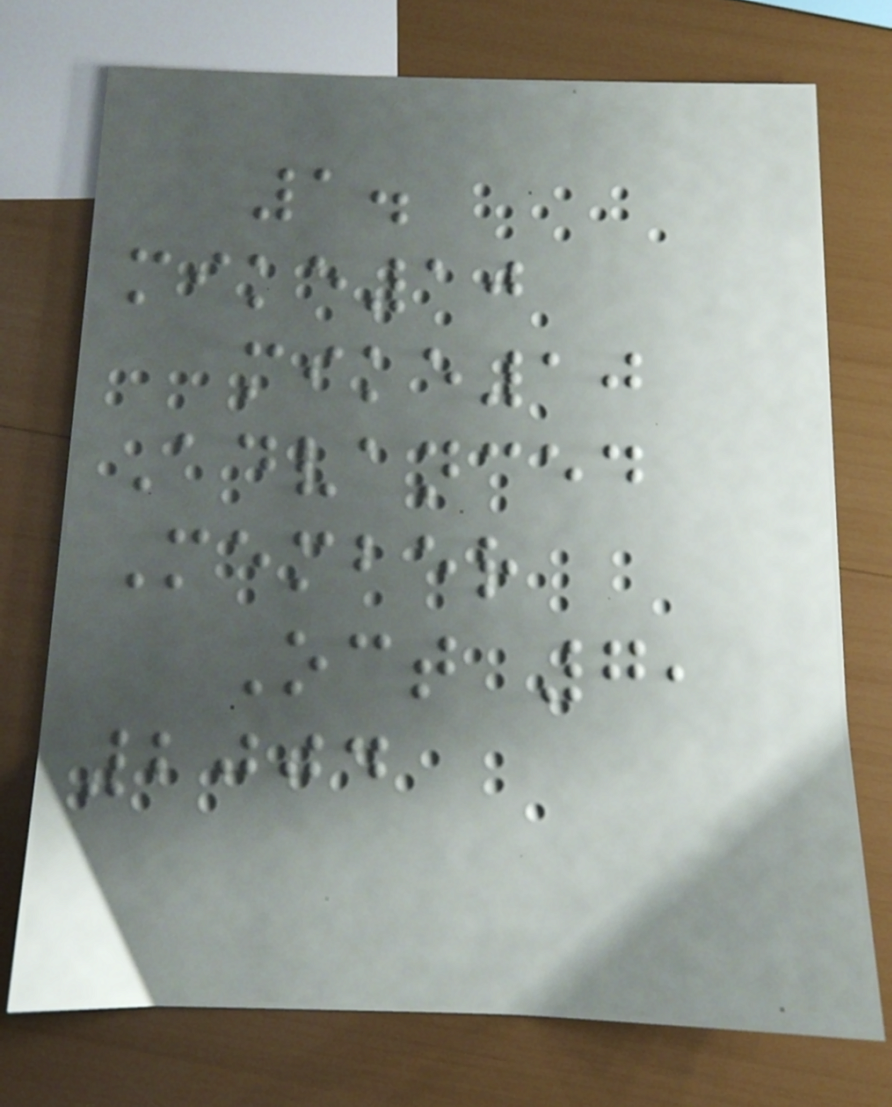1.
mike10
mike10
Advanced
Member
Oct 7,
2004
